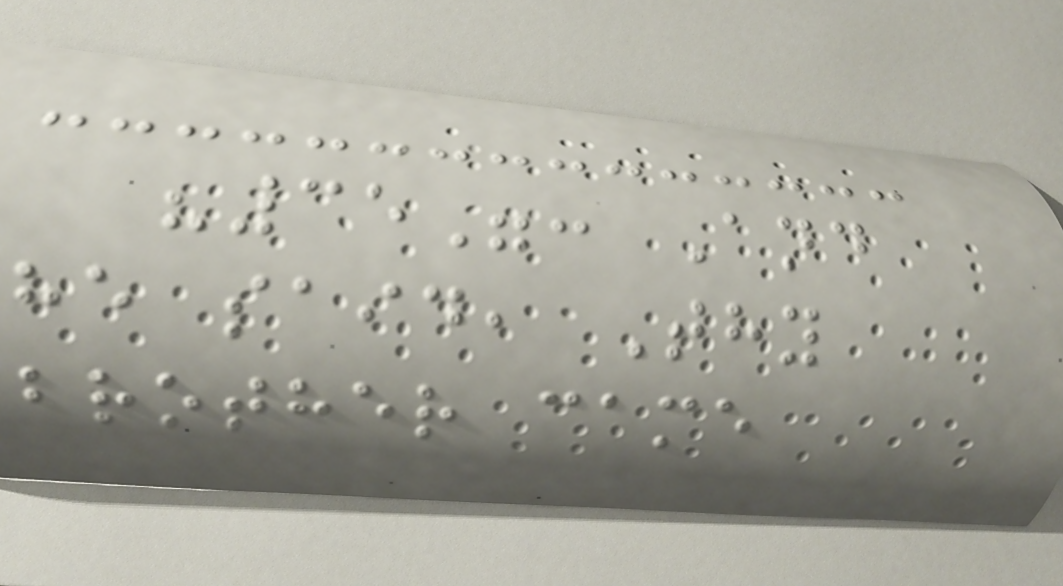"35": And
he said, Thy
brother came
